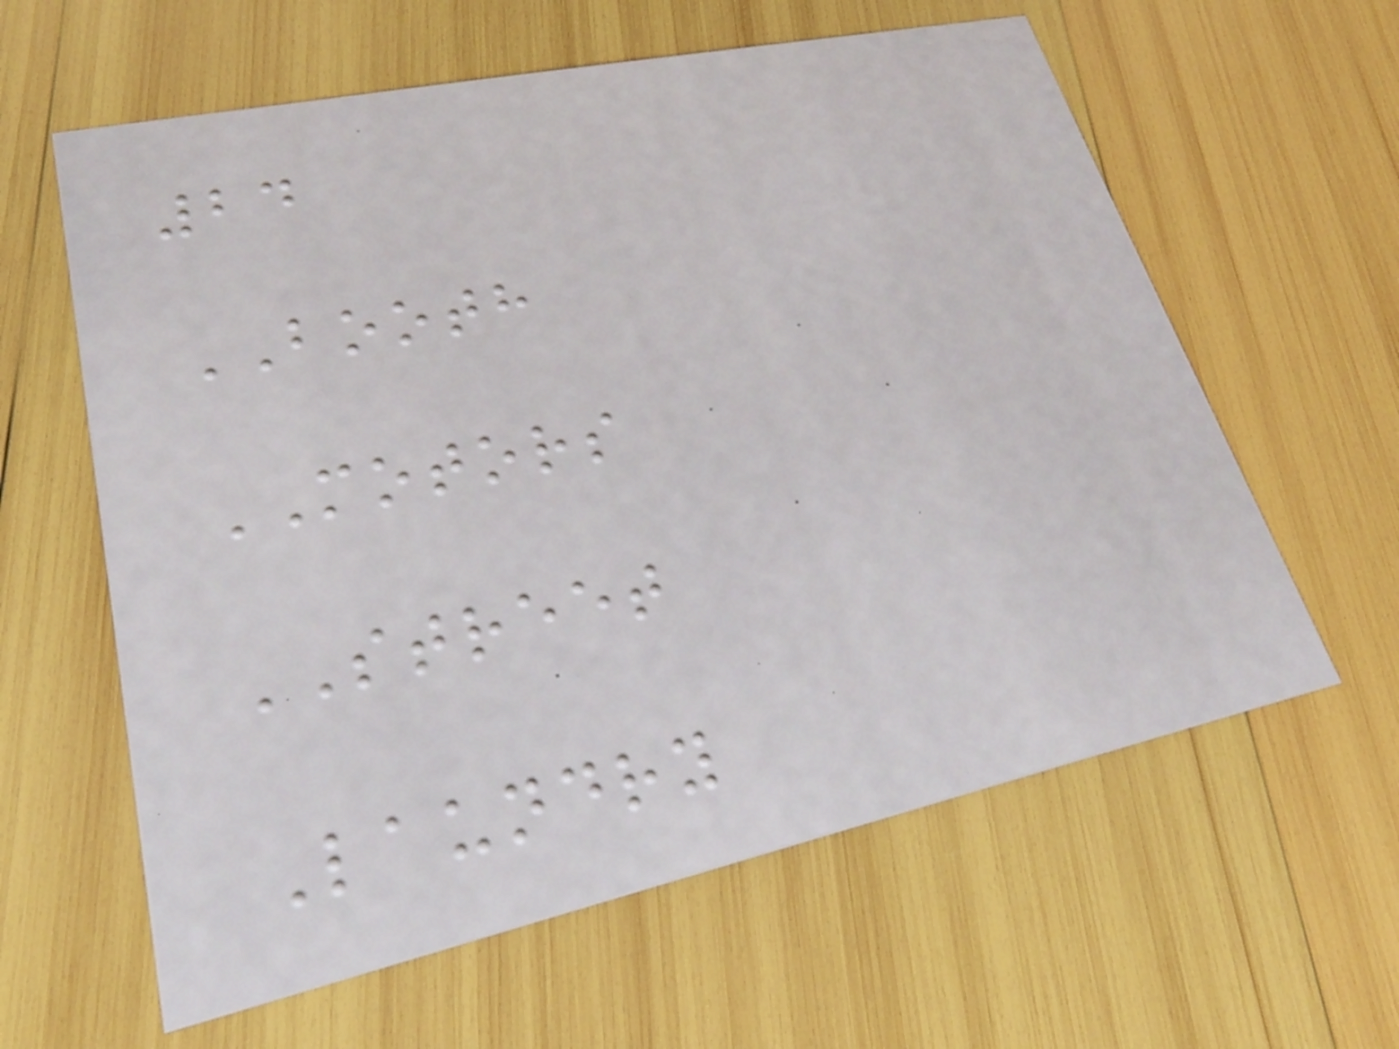24
BOOTH
MOTORS
STREET
Laundry
